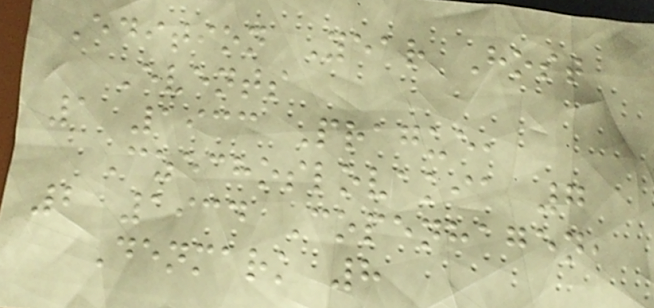Edition Year Host
Events
1 1933 Prague,
Czechoslovakia 7
2 1934 Copenhagen,
Denmark 8
